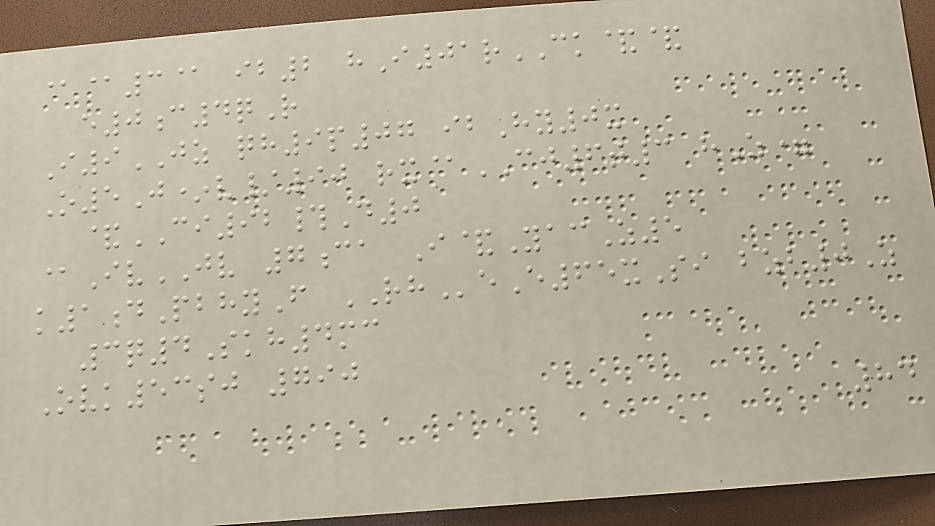@@3@ ib2 hI01rCK&&
e0c4qR
I9JZ qh9p07 ibHy0x
O5J*v/90 rx@CJ6t3 hZ=
&CI92#D0
@IvJV 7ca I&YacZ5
k1dPbhyF RHeE65xSi bzb0Z
3q4Skh4mc
Ovk53sj 790
84
